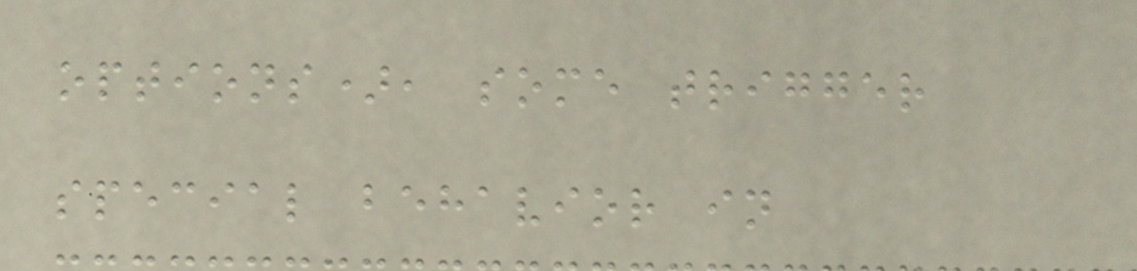options), some trigger
special behavior in
